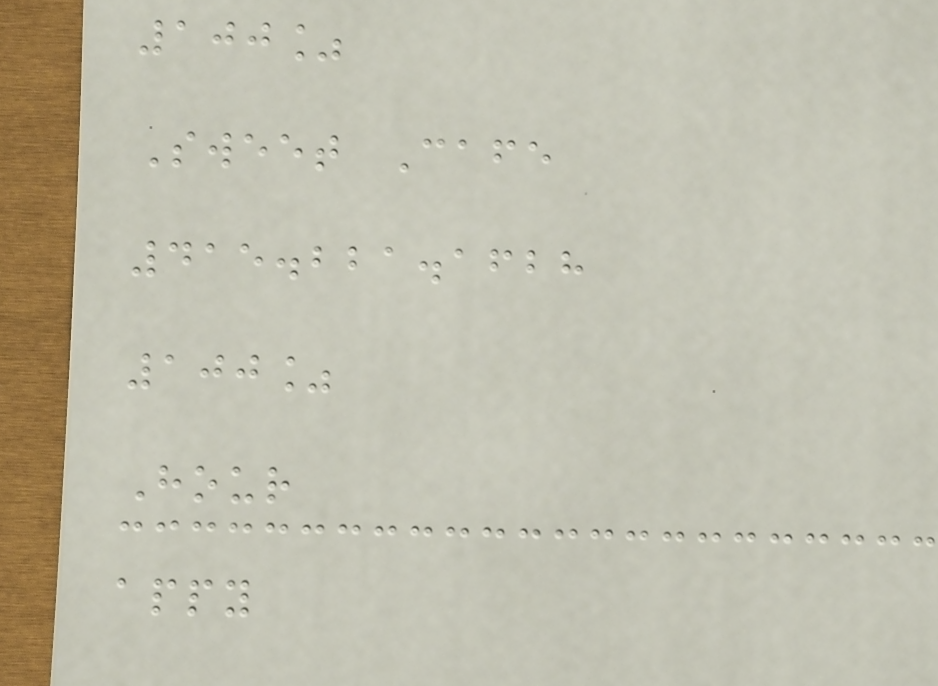100%
Sweet Cafe
415.221.1628
100%
Hour
appy
